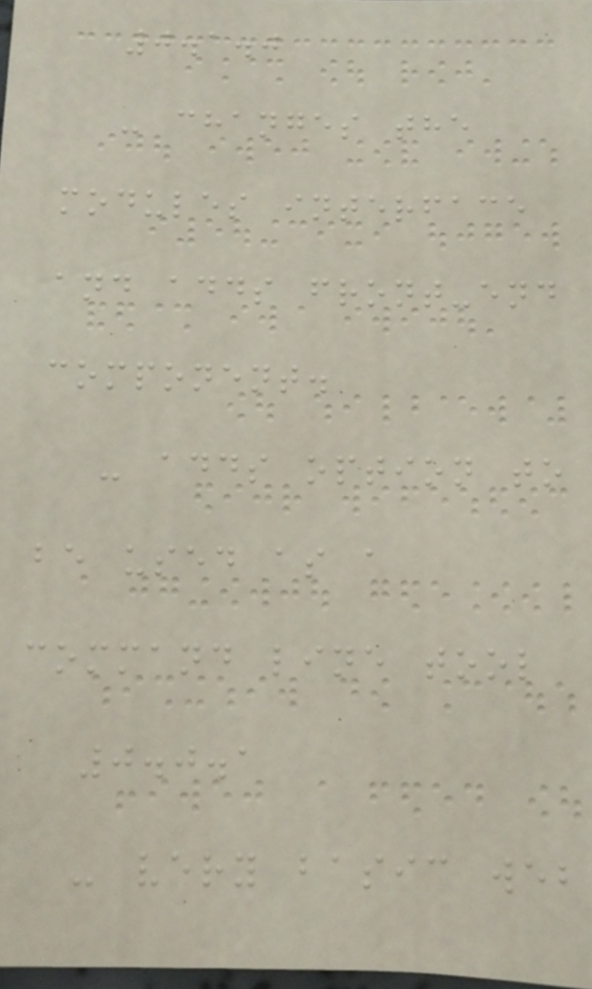0.1.0
- changes the
modules interface
and adds front-end
component.
- adds option to
be used as a
command line tool
0.0.1
- very basic web
